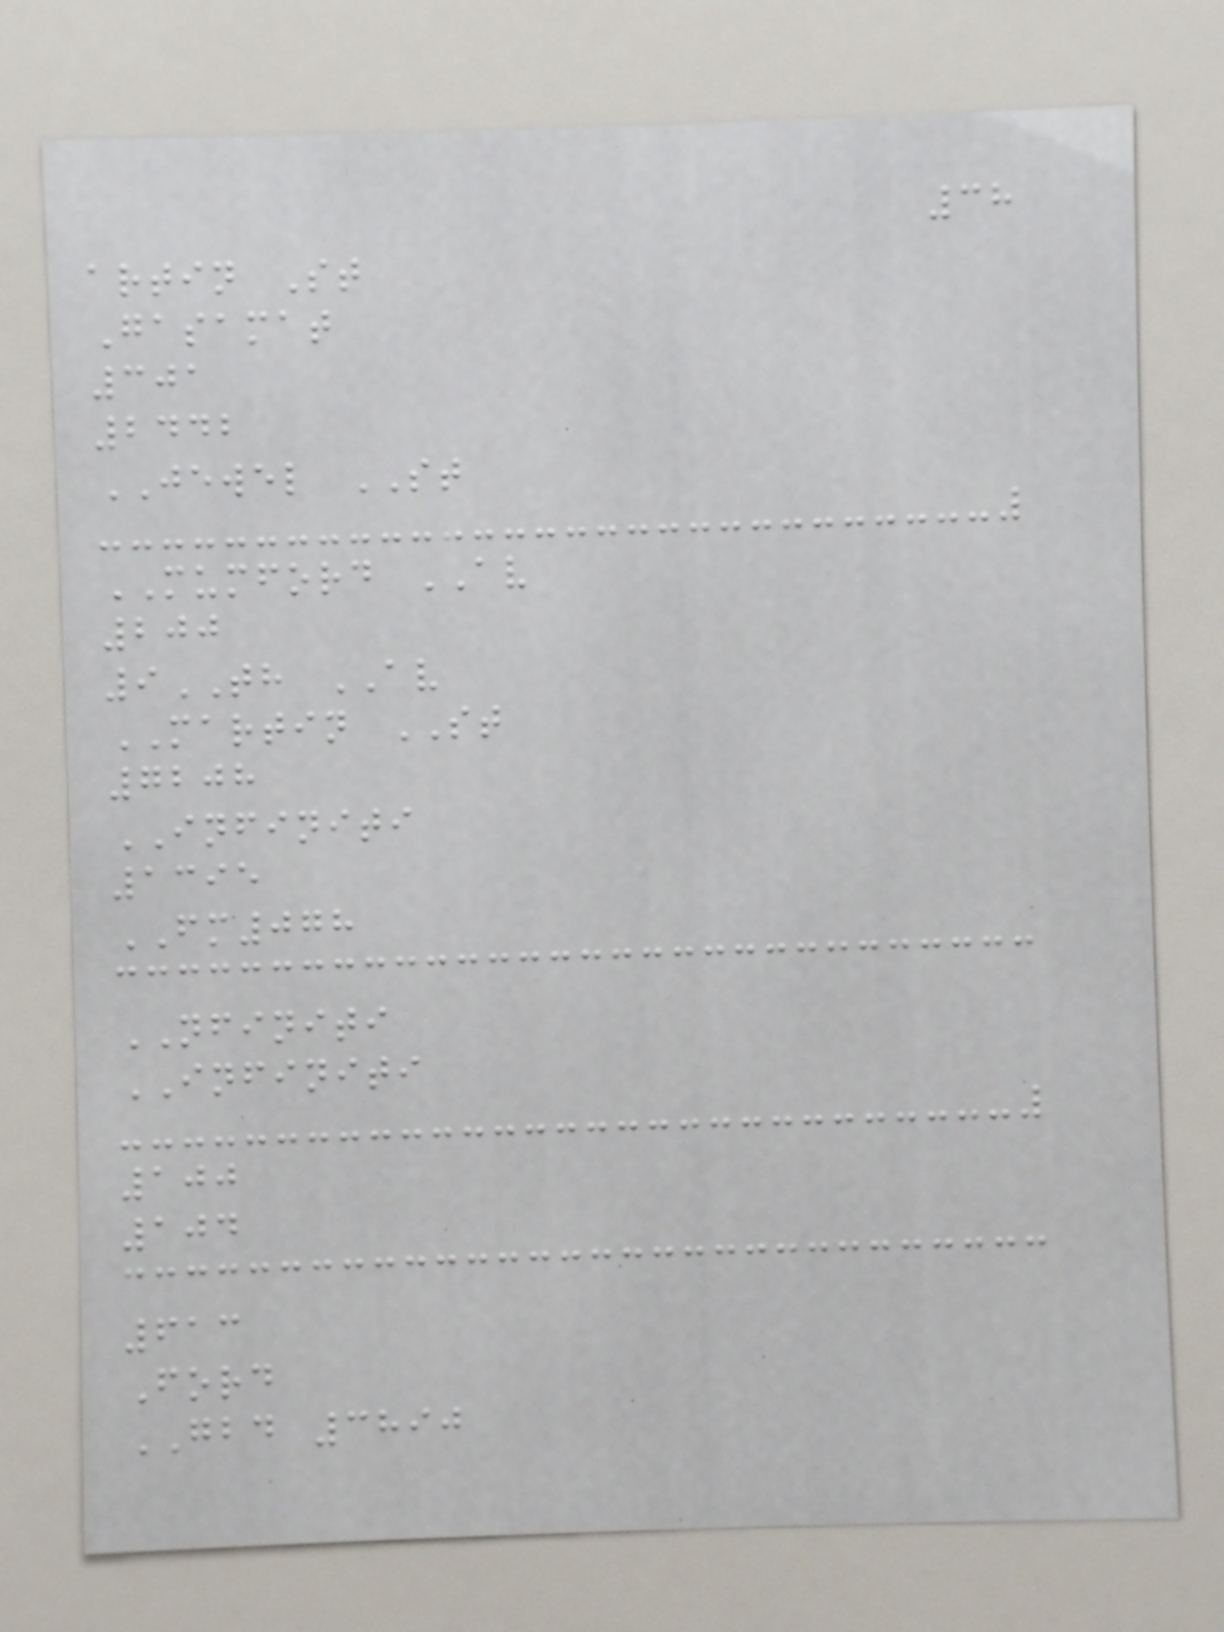38
artin St
Gasamat
301
2442
JEWEL ST
MUMFORD AV
200
9TH AV
MARTIN ST
7208
INFINITI
1395
FM078
NFINITI
INFINITI
100
104
613
Ford
GBD 3890
